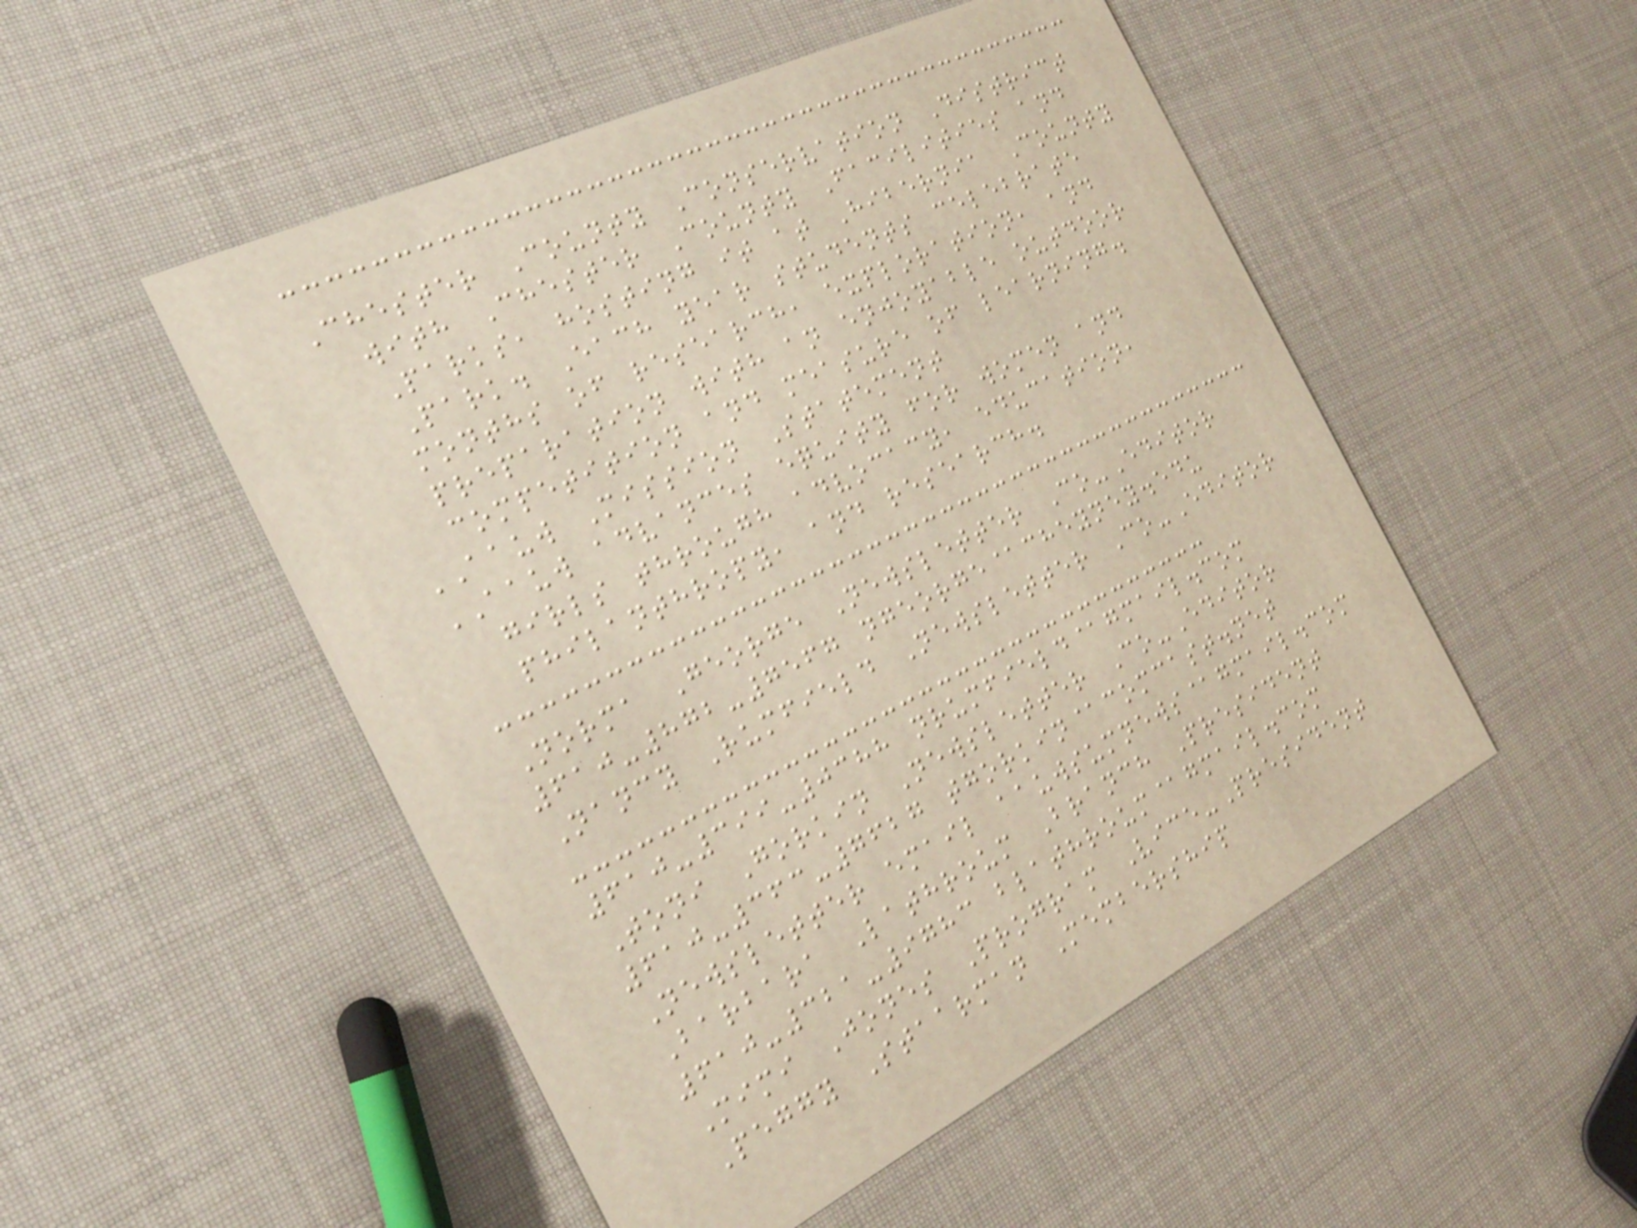Chester County Conservation District
with Chester County Facilities and
Parks, hosting it at Hibernia County
Park. Each year students celebrate
months of research, exploration, and
preparation with an enjoyable outdoor
competition and measure of learning.
AAUW Mission Statement
AAUW advances equity for women and
girls through advocacy, education,
philanthropy, and research.
Norma George Newsletter Co-Editor
610-872-7567 ngeorge@cheyney.edu
Nancy Rumfield Newsletter Co-Editor
610-399-0388 nrumfield@gmail.com
Toni Gorkin Newsletter Co-Editor
610-363-7627 tgorkin@comcast.net
Newsletter email aauwsumnews@gmail.com
Barbara Lathroum Branch President
610-321-9783 blathroum@gmail.com
Mimi Jones Program Vice-President
Peggy Staarman Membership
